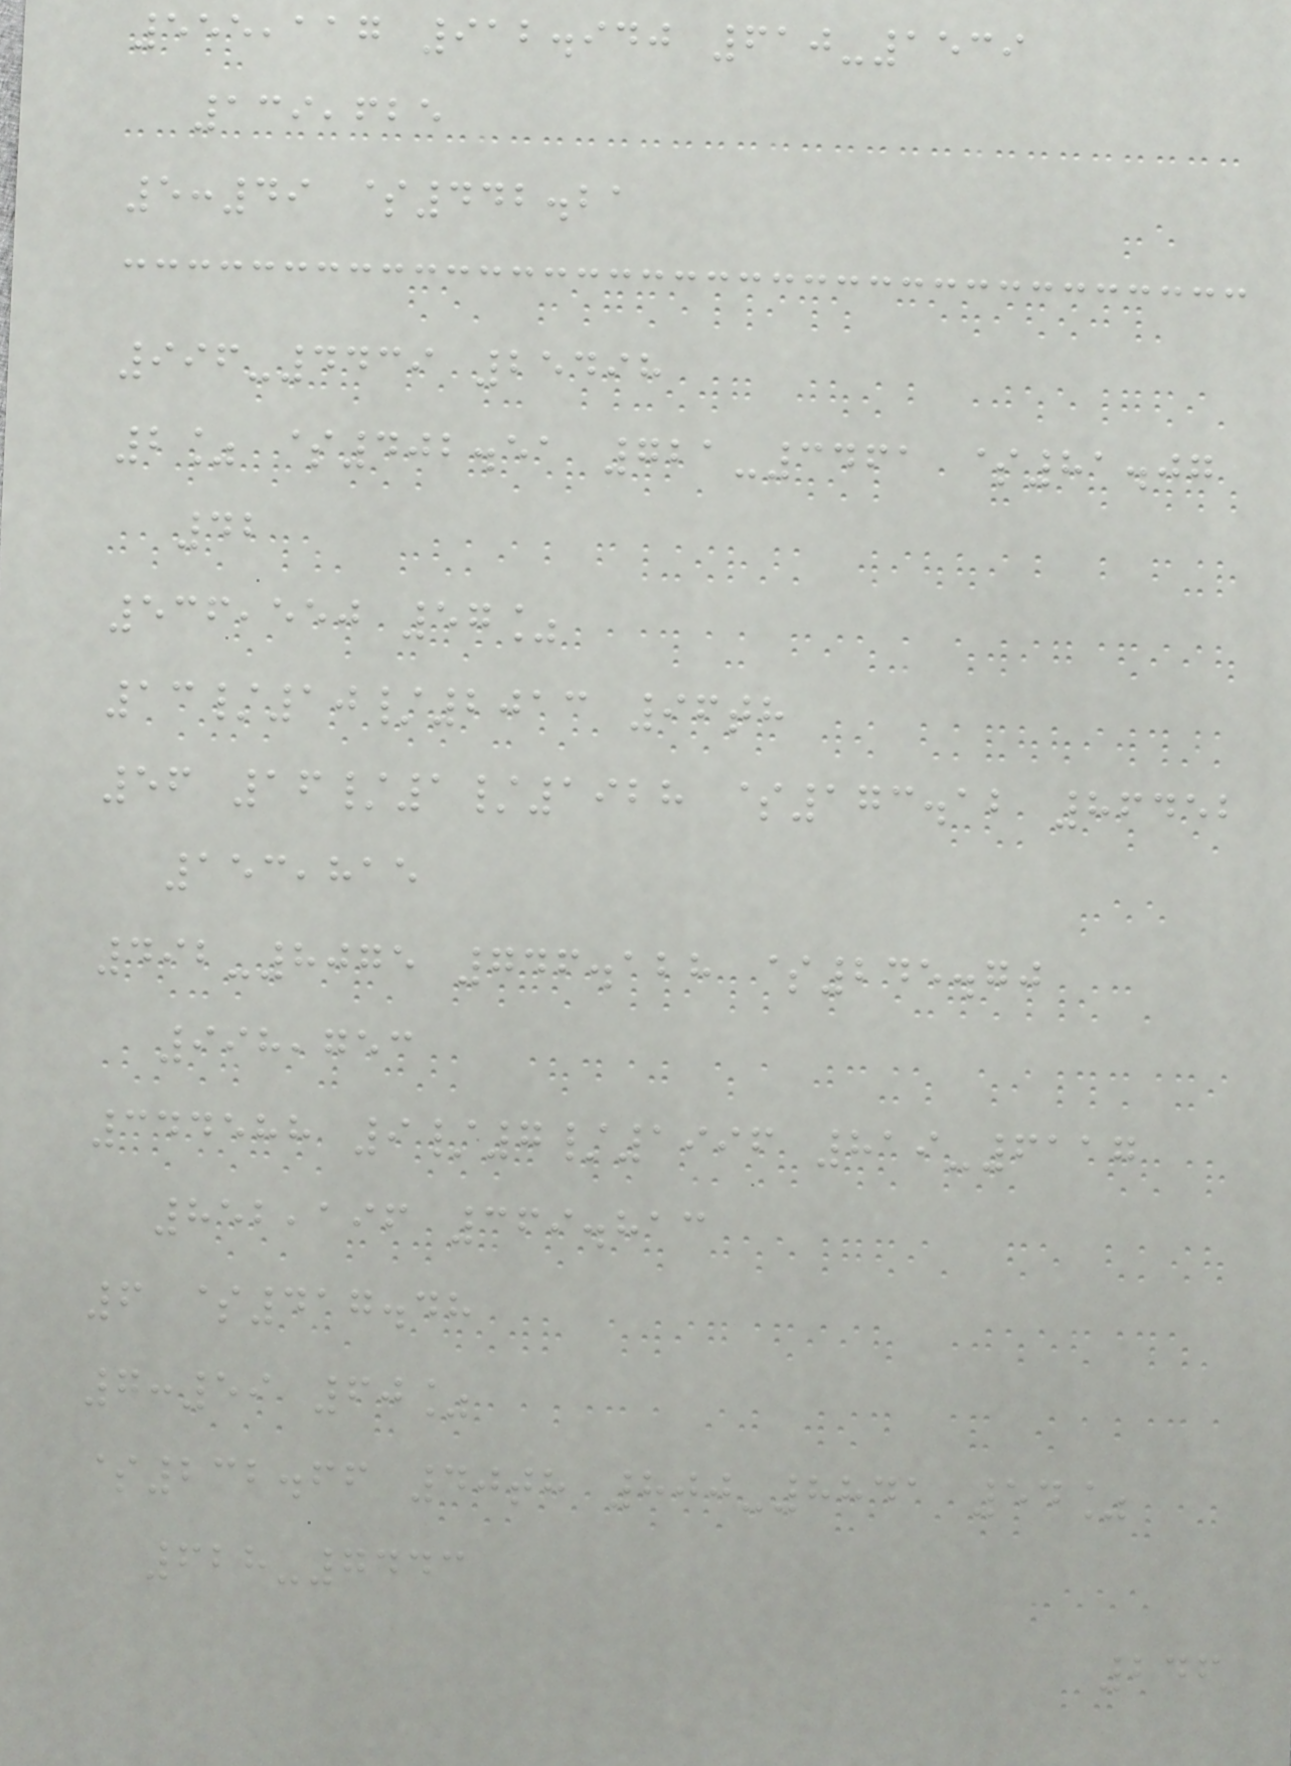555,117 912.940 610-1539
139,625
5:49 $442.21
996-4439 25498
2% $402.51 721-3461 $81.07
42
536,550 57%
13/10/2013 96th
56 16/1/1928 $173.12 86452
153,815
492-8075 746.128 $245.70
998,753
344588 9/7/1996 819-6117
852,196 369.813
6 $417.48
7:59 60%
$232.66 40th 800-8841 54%
628-7443
246
